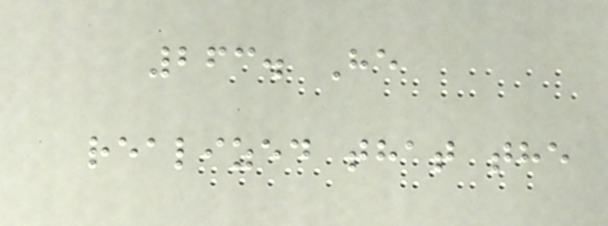263. He
realized that the
